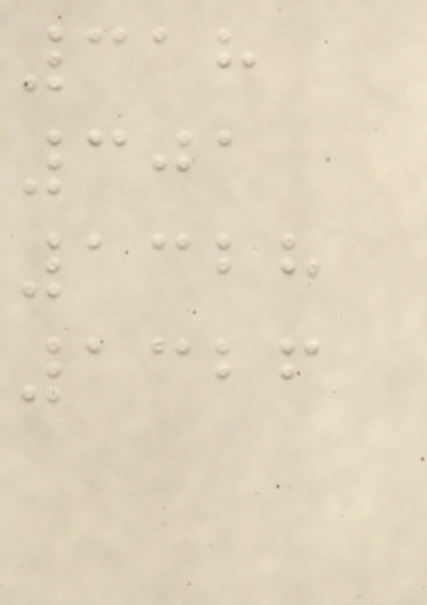318
301
1328
1326
